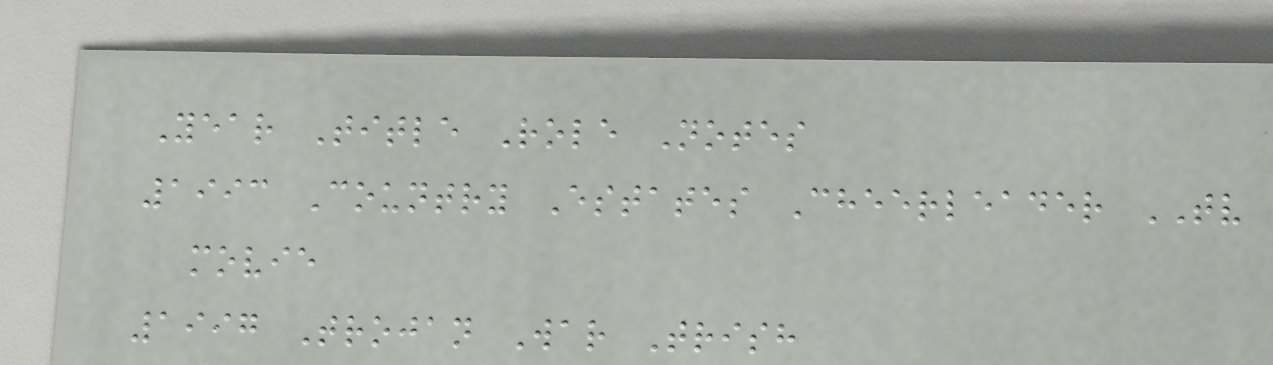Year Title Role Notes
1993 Country Estates Cheerleader TV
movie
1997 Trojan War Trish
